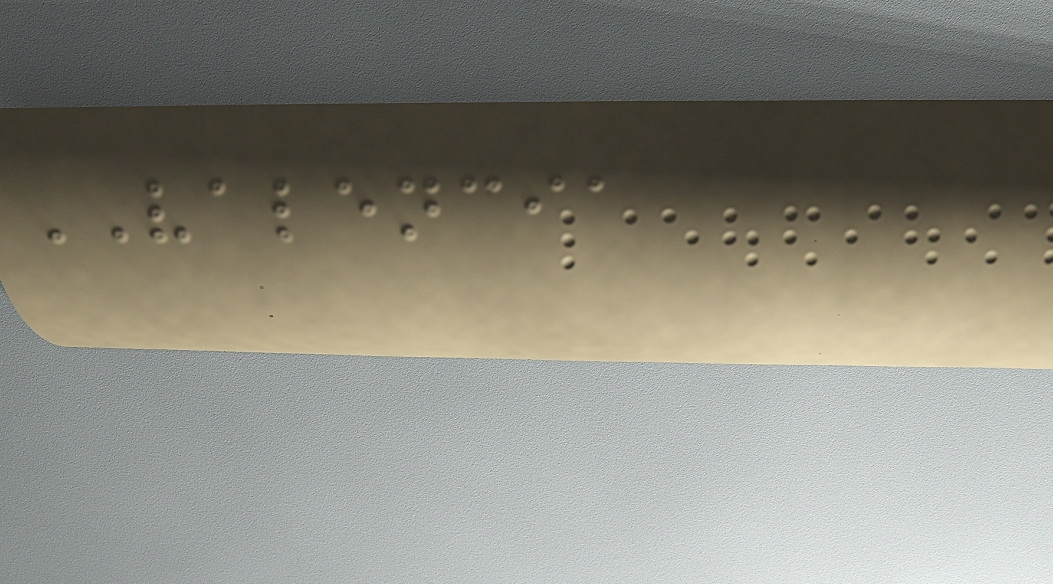VALENCIA
